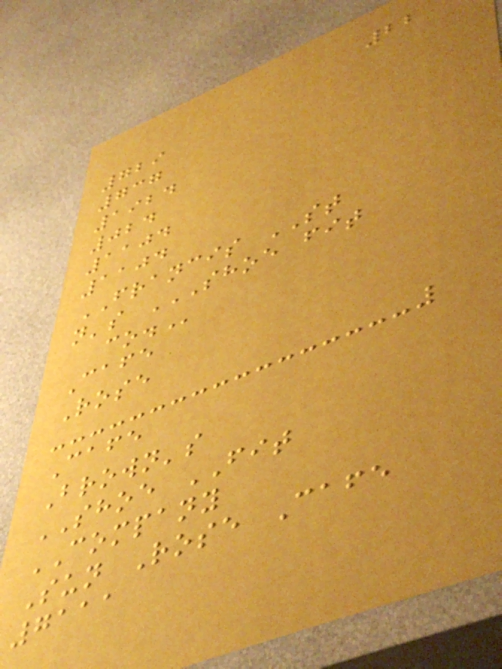22
729
737
1924
024
1104
1104
FRANCIS ST
n's SHOE FIT
CO.
Cafe
Rose
Cafe
Brown's
SHOE FIT
COMPANY
Sun Rose Cafe
7111
